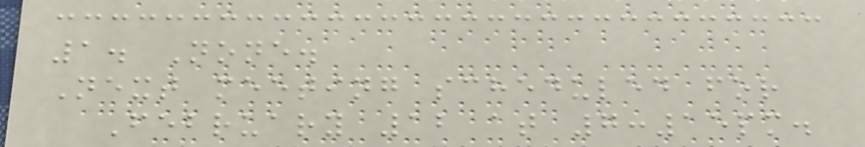1. None.
Next meeting scheduled for
February 12 at 7:15pm.
